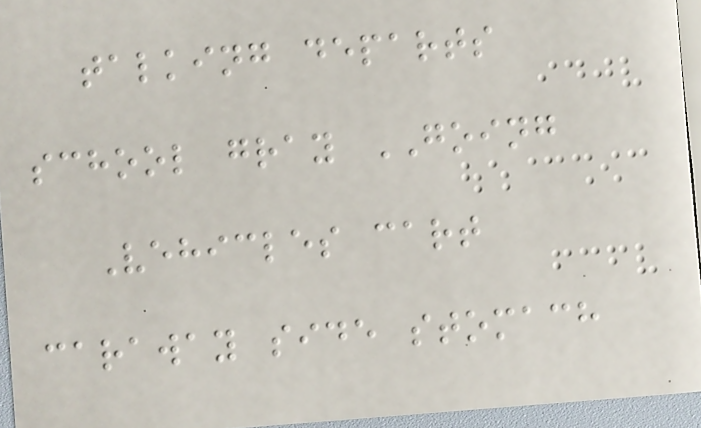talking departs
school gray GOING
Vehicles cart
caraway side stomach
